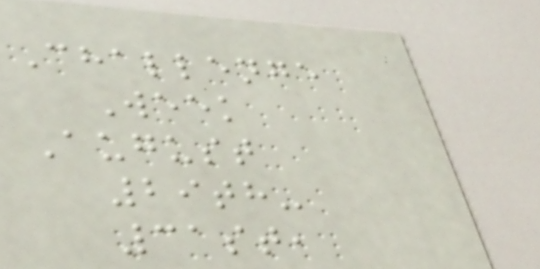Challenge
Week
August
29th-
31st,
